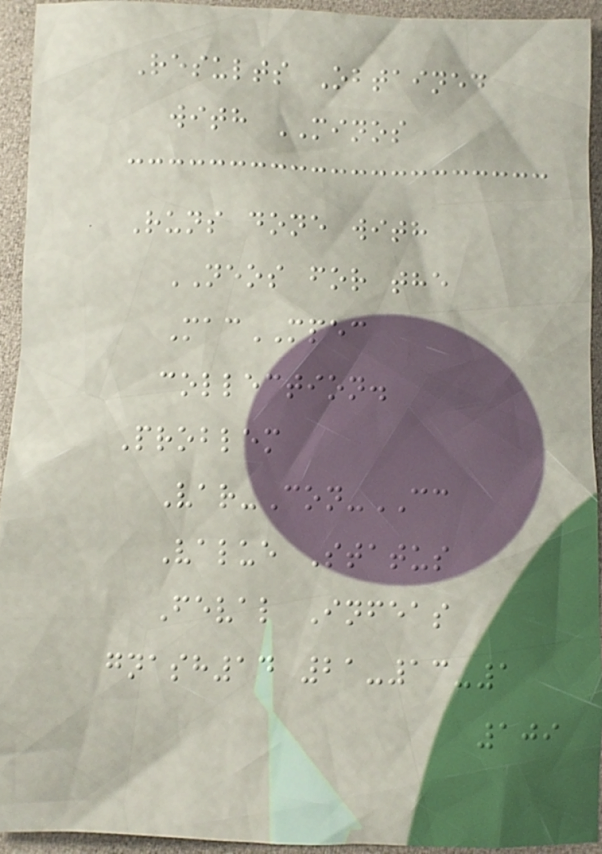Results Obtained
with MINOS
Runs done with
NEOS for the
MacMPEC
collection.
Problem
Var-Con-CC
Value Status
Feval Infeas
gnash14 21-13-1
109
